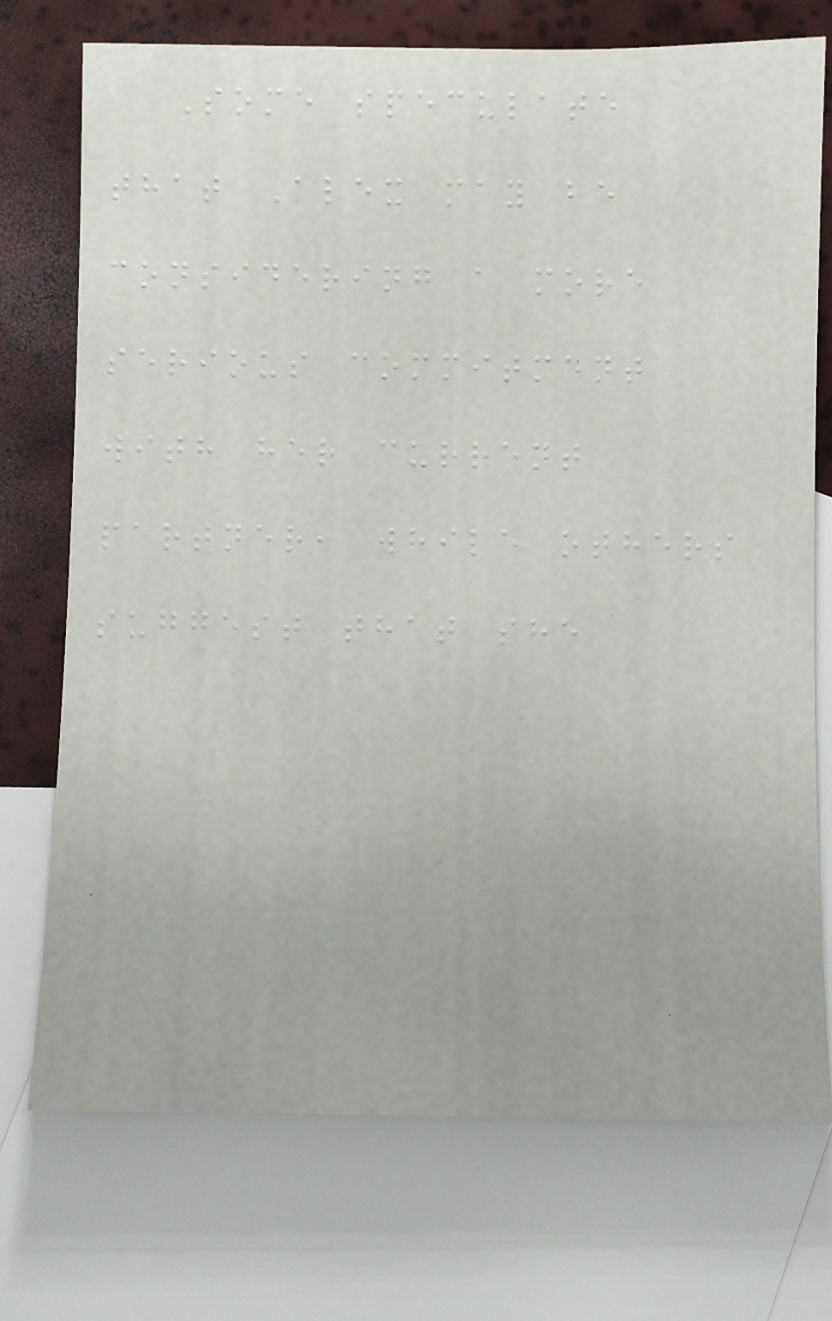Some speculate
that Alex may be
considering a more
serious commitment
with her current
partner, while others
suggest that she
